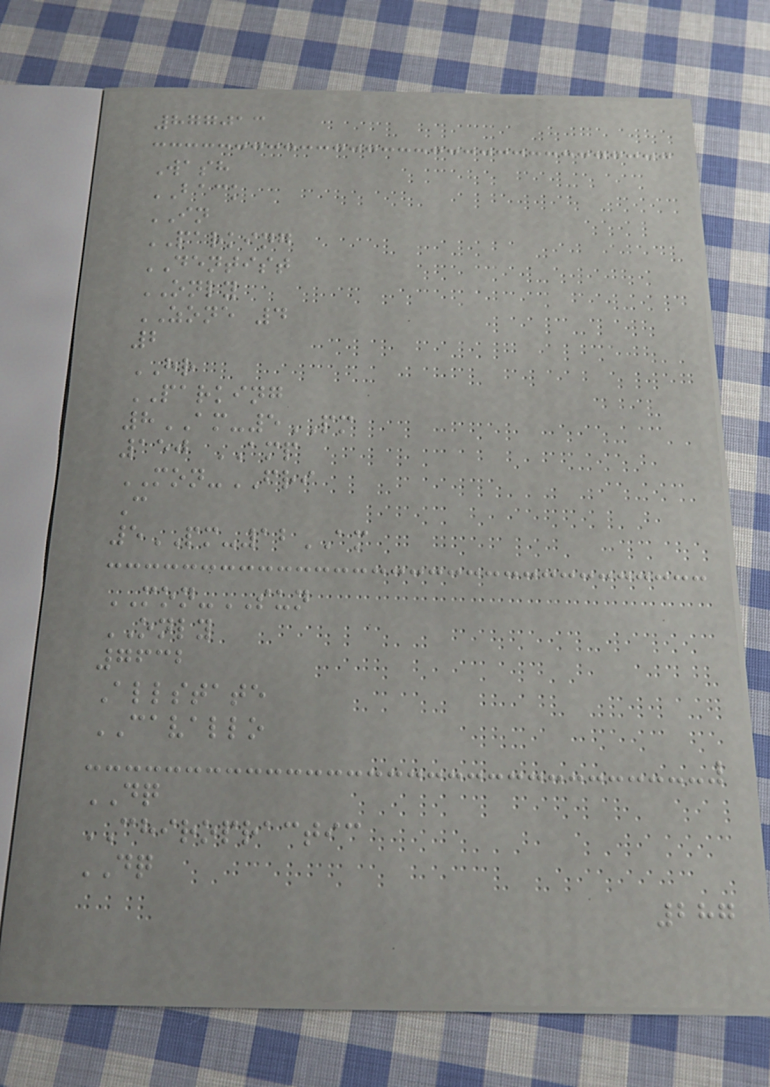877013
Wash
BACK
IN
PARKING
DENTIST
ONLY
ZONE 4
2
HR
PARKING
8AM-5PM
150 AMP
MON-FRI
C
5PM-12AM
MON-SUN
ONLY
7632
Allstate
CAVALLO
DQ
CHIROPRACTIC
DQ
287
